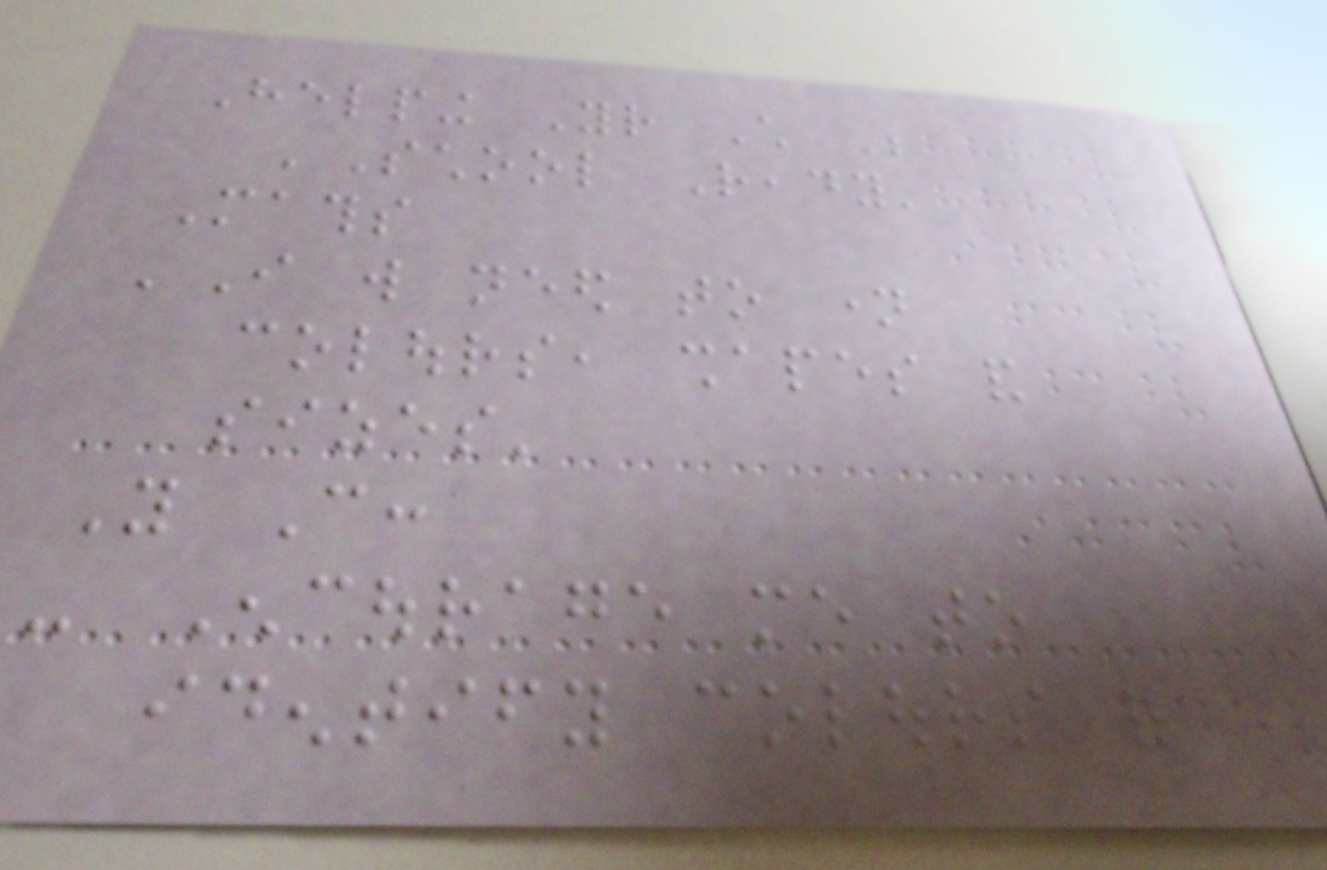Helping Your Child Be
'School Ready'
Maths
'I will need to name
colours, shapes and
sizes'
You Can:
- Encourage me to
identify colours of
